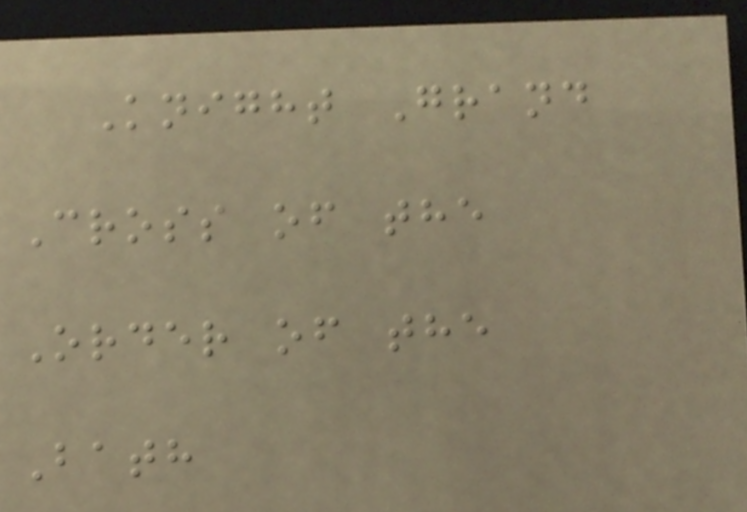Knight Grand
Cross of the
Order of the
Bath
